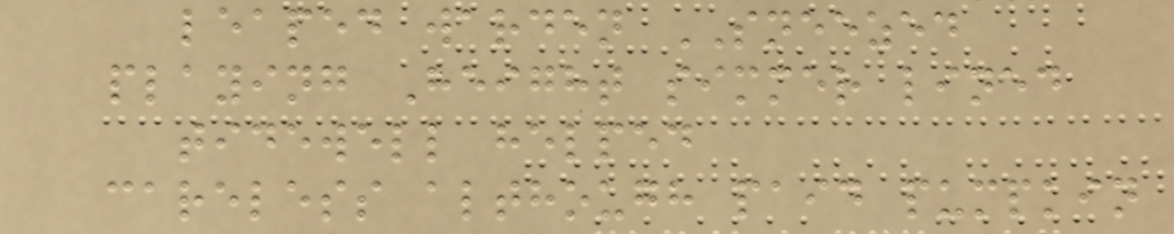leaped warden SNEEZED
playing Height simmer lined
tidewell helped
careless although paid pumpkin
